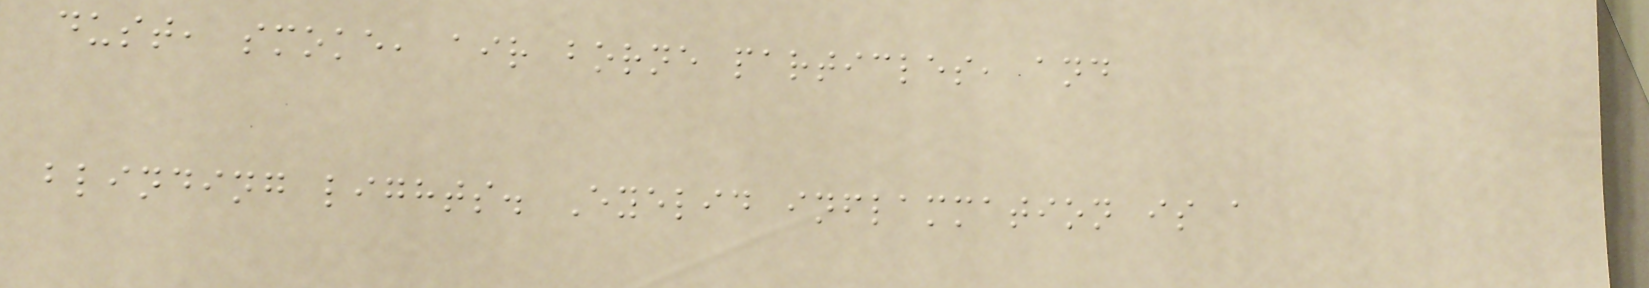dust, smoke, air borne particles, and
blinding lights. Eyelid inflammation is a
